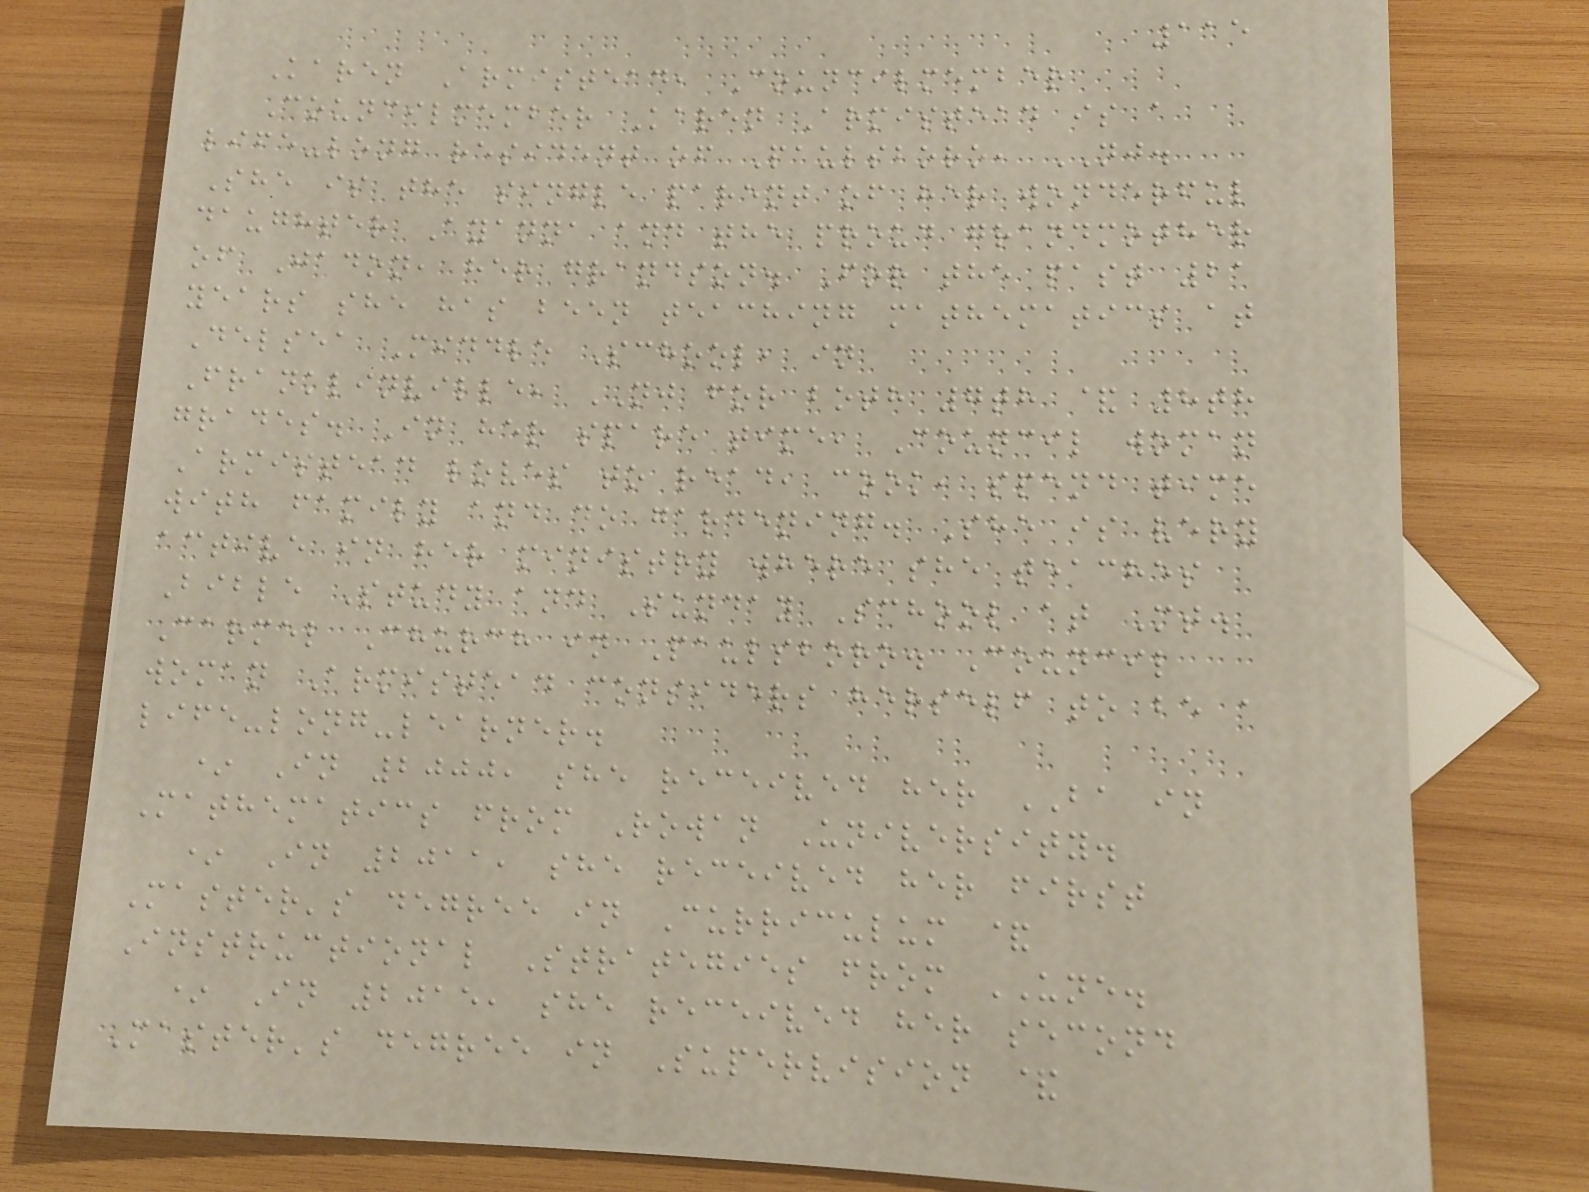115
Karen Armistead, Councilmember
Councilmember Karen Armistead is a
life-long resident of Paulsboro, NJ.
She is the single parent of her wonderful
daughter Ayanna and the proud grandmother
of Jadon, her grandson. For the past 21
years she has been teaching mathematics at
Delsea Middle School, in
Franklinville, NJ for both 7th & 8th
grades. In her spare time, Council woman
Armistead loves to read, cook, spend time
with family and do gardening. She is very
active in her ministry where she teaches
Bible Study and Sunday School at Mt.
Carmel Church in Paulsboro. Council
woman Armistead considers herself to be a
life-long-learner.
* In 2000, she received her BA in
Mathematics from Rowan University.
* In 2011, she received her first
Master's degree in Curriculum &
Instructional Strategies from UNE.
* In 2015, she received her second
Master's degree in Supervision &
